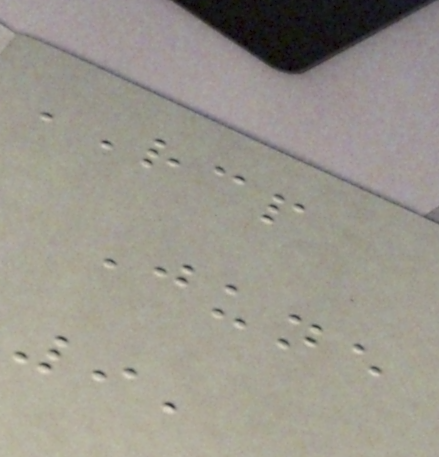RCP
June
9,
